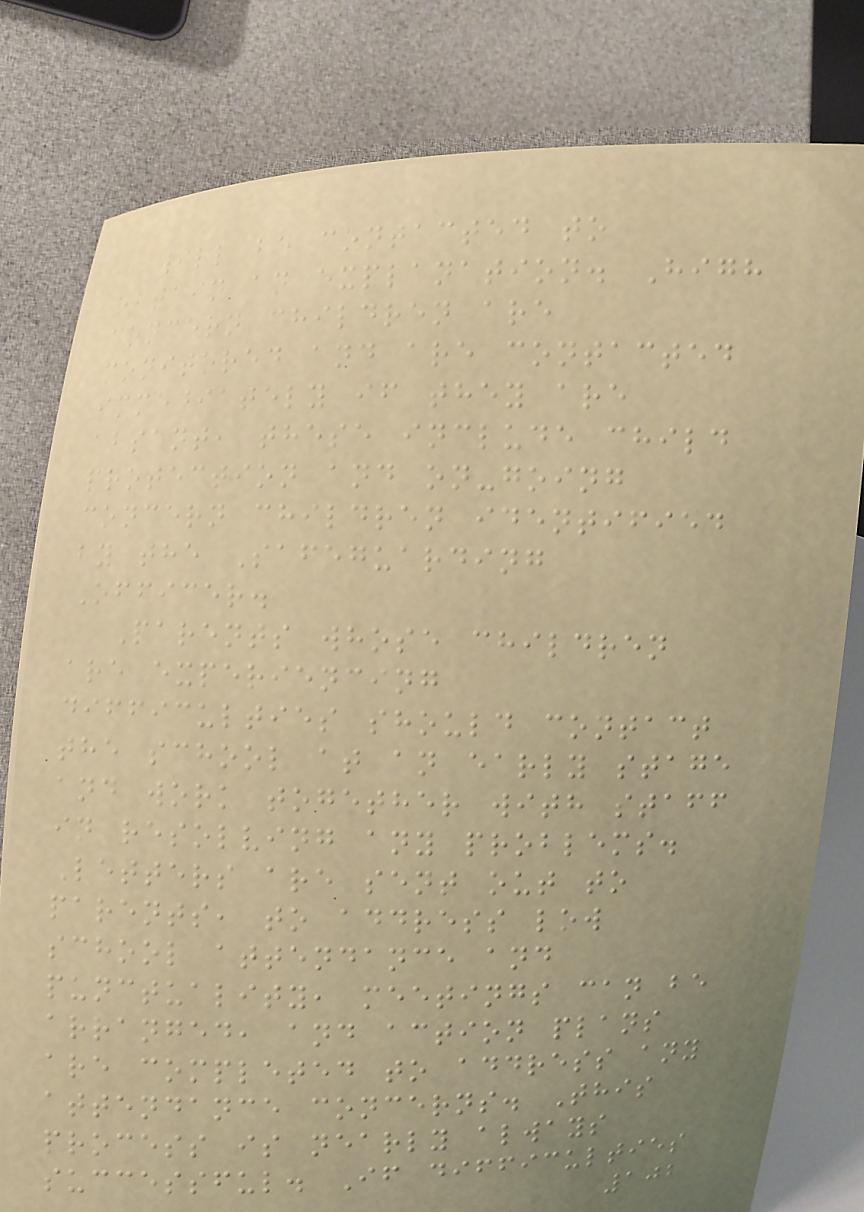will be contacted to
obtain an explanation. High
concern children are
monitored and are contacted
immediately if they are
absent, these include child
protection and on-going
concern children identified
by the Safeguarding
Officer.
Parents whose children
are experiencing
difficulties should contact
the school at an early stage
and work together with staff
in resolving any problems.
Letters are sent out to
parents, to address low
school attendance and
punctuality, meetings can be
arranged, and action plans
are completed to address any
attendance concerns. This
process is nearly always
successful. If difficulties
102
